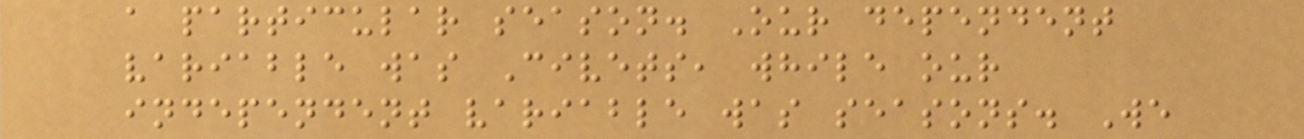a particular season. Our dependent
variable was Civets, while our
independent variable was seasons. We
